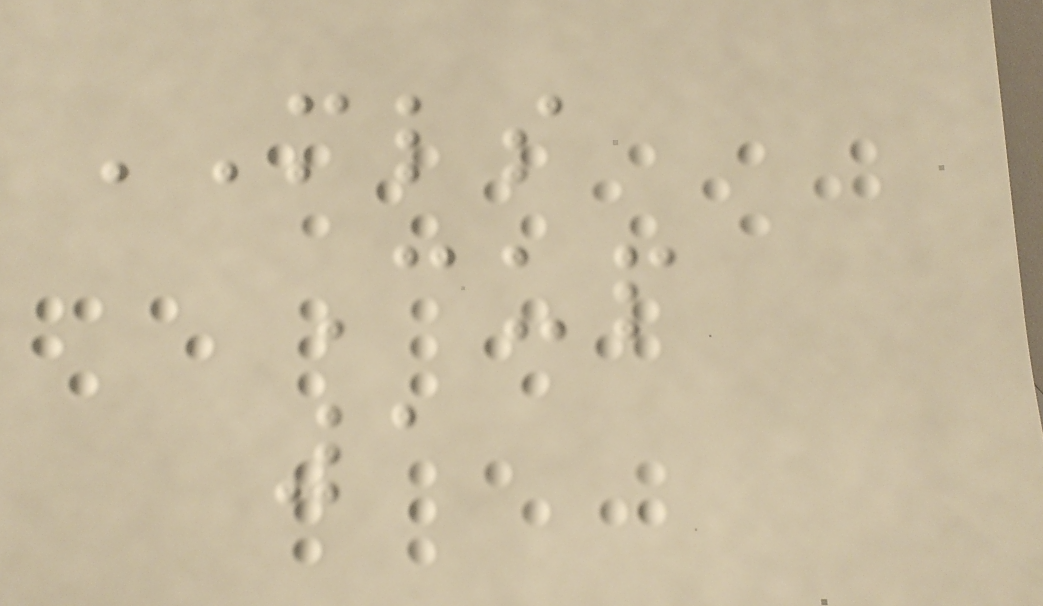MLS
Cup
1
